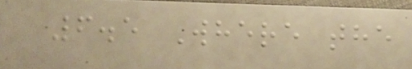6.5 Where the
